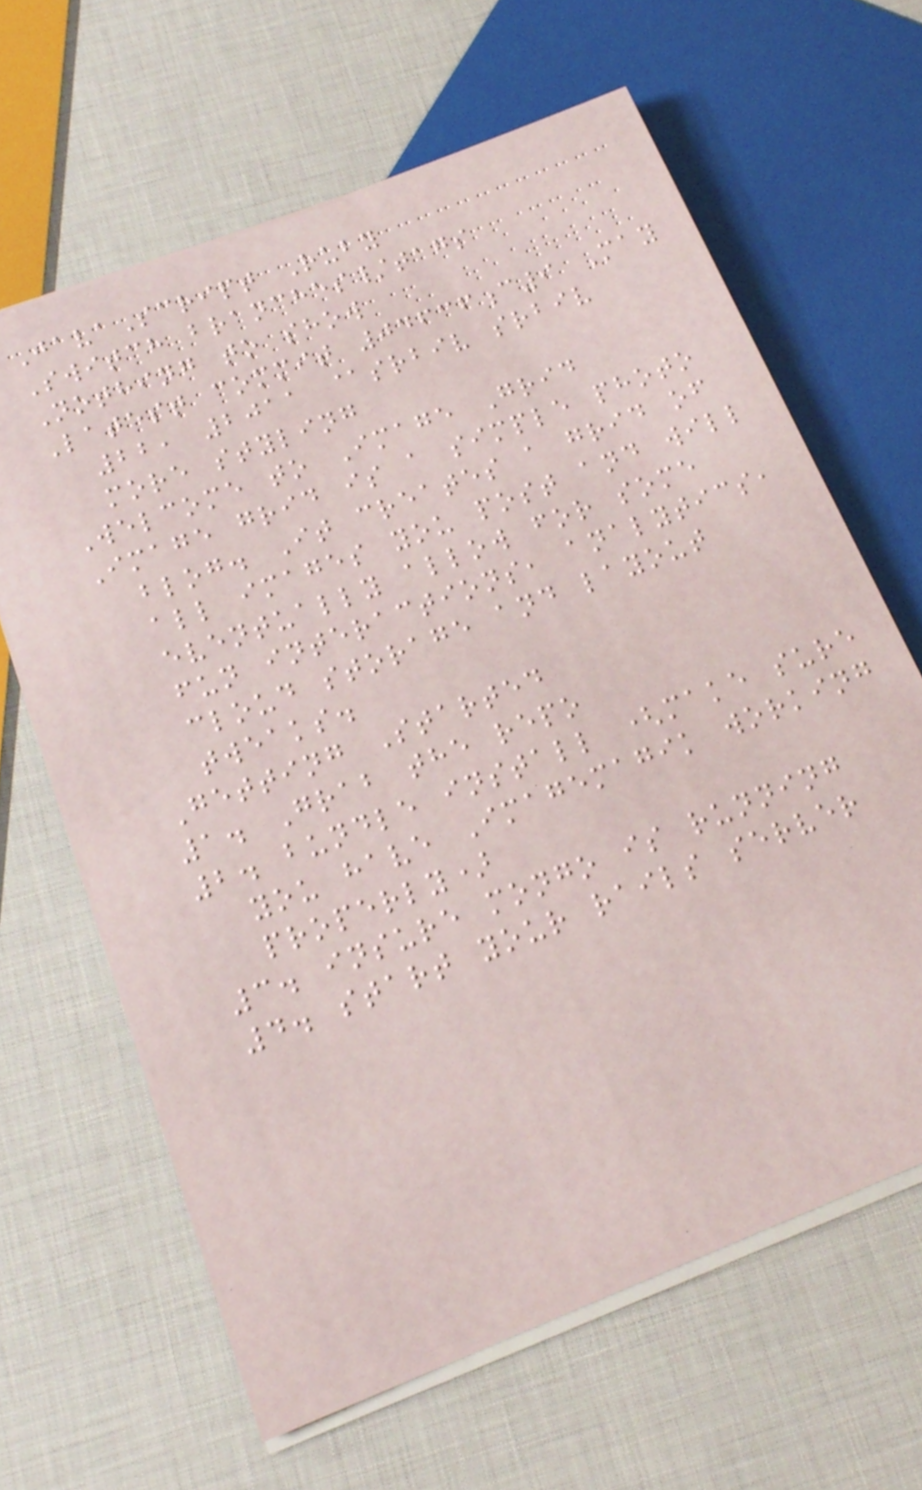JavaScript Ruby
Switch branches/tags
Nothing to show
Latest commit 04636c9 May
22, 2011 @srbiv srbiv
more styling
Welcome to Image Grid
Image grid is a simple photo
blog. It creates a grid of
all images you post and will
eventually allow for some
fun interactions, analytics,
cloud storage and layout
tweaks.
Getting Started
1. Grab the repo
2. bundle install (make sure
you have Imagemagik working
properly)
3. insure mongo is running
4. start your rails server
